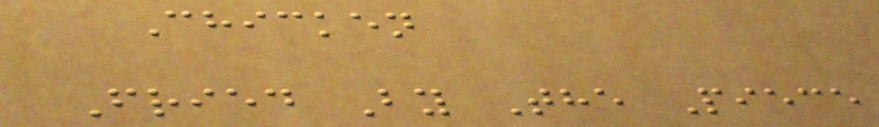Chicken
Fried By The Piece
